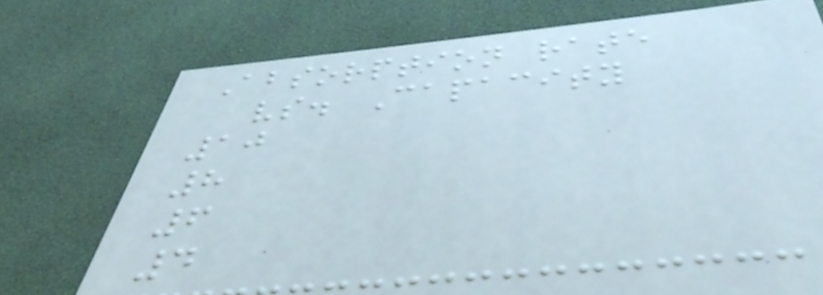Absorption rate
vs. Capacity
10
8
6
4
